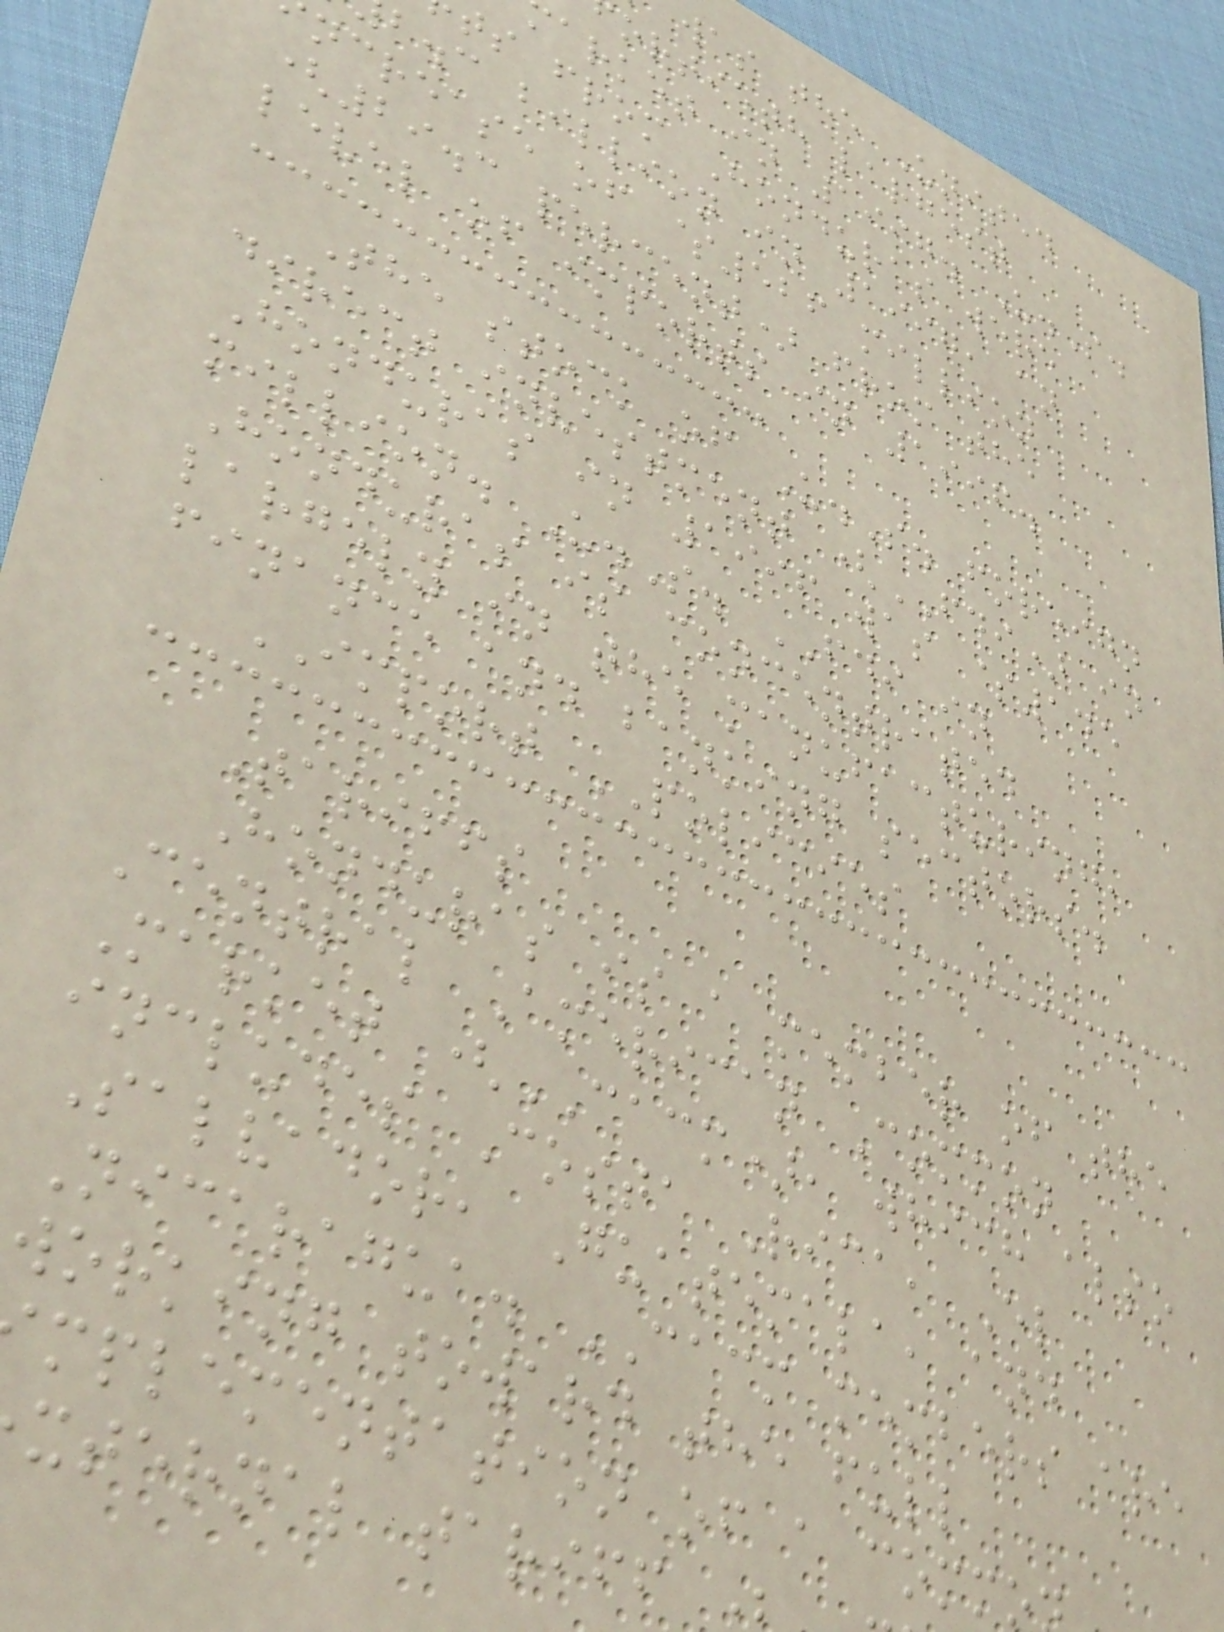was the United
ortieth largest
arket in 1997. U.S.
ts from Honduras were
b.c billion in 1997, an
ncrease of $526 million
(29.3 percent) from the
level of imports in 1996.
The stock of U.S. foreign
direct investment (FDI) in
Honduras in 1996 was $145
million. U.S. FDI in
Honduras is concentrated
largely in the manufacturing,
finance and banking sectors.
IMPORT POLICIES
Tariffs
Honduras is a member of the
Central American Common
Market (CACM), which also
includes Costa Rica, El
Salvador, Guatemala, and
Nicaragua. CACM members are
working toward the full
mplementation of a commo
xternal tariff
